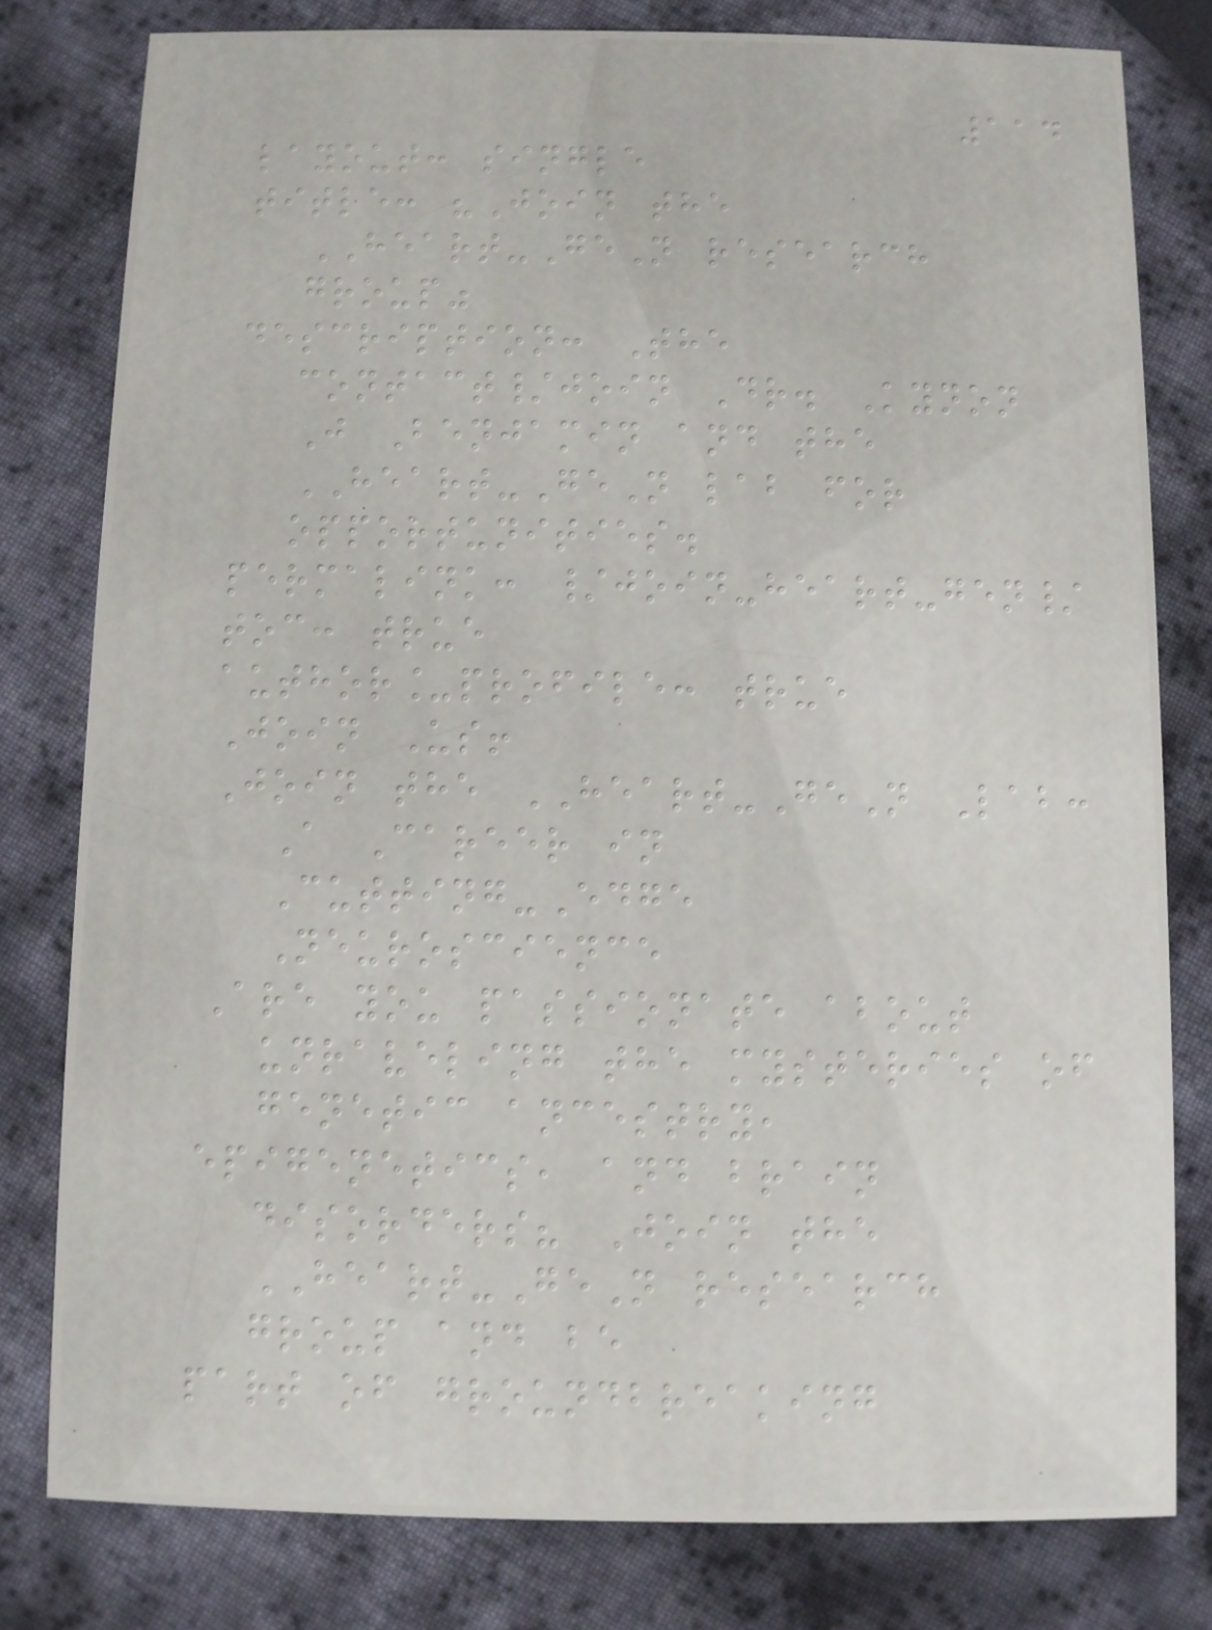114
layout: single
title: "Join the
HEART-GeN research
group"
description: The
contact/join Dr. Kynon
J Benjamin and the
HEART-GeN lab for
opportunities.
permalink: /join-heart-gen/
toc: true
author_profile: true
Join Us!
Join the HEART-GeN Lab:
A Career in
Cutting-Edge
Neuroscience
Are you passionate about
unraveling the mysteries of
genetic ancestry,
epigenetics, and brain
disorders? Join the
HEART-GeN research
group and be
part of groundbreaking
